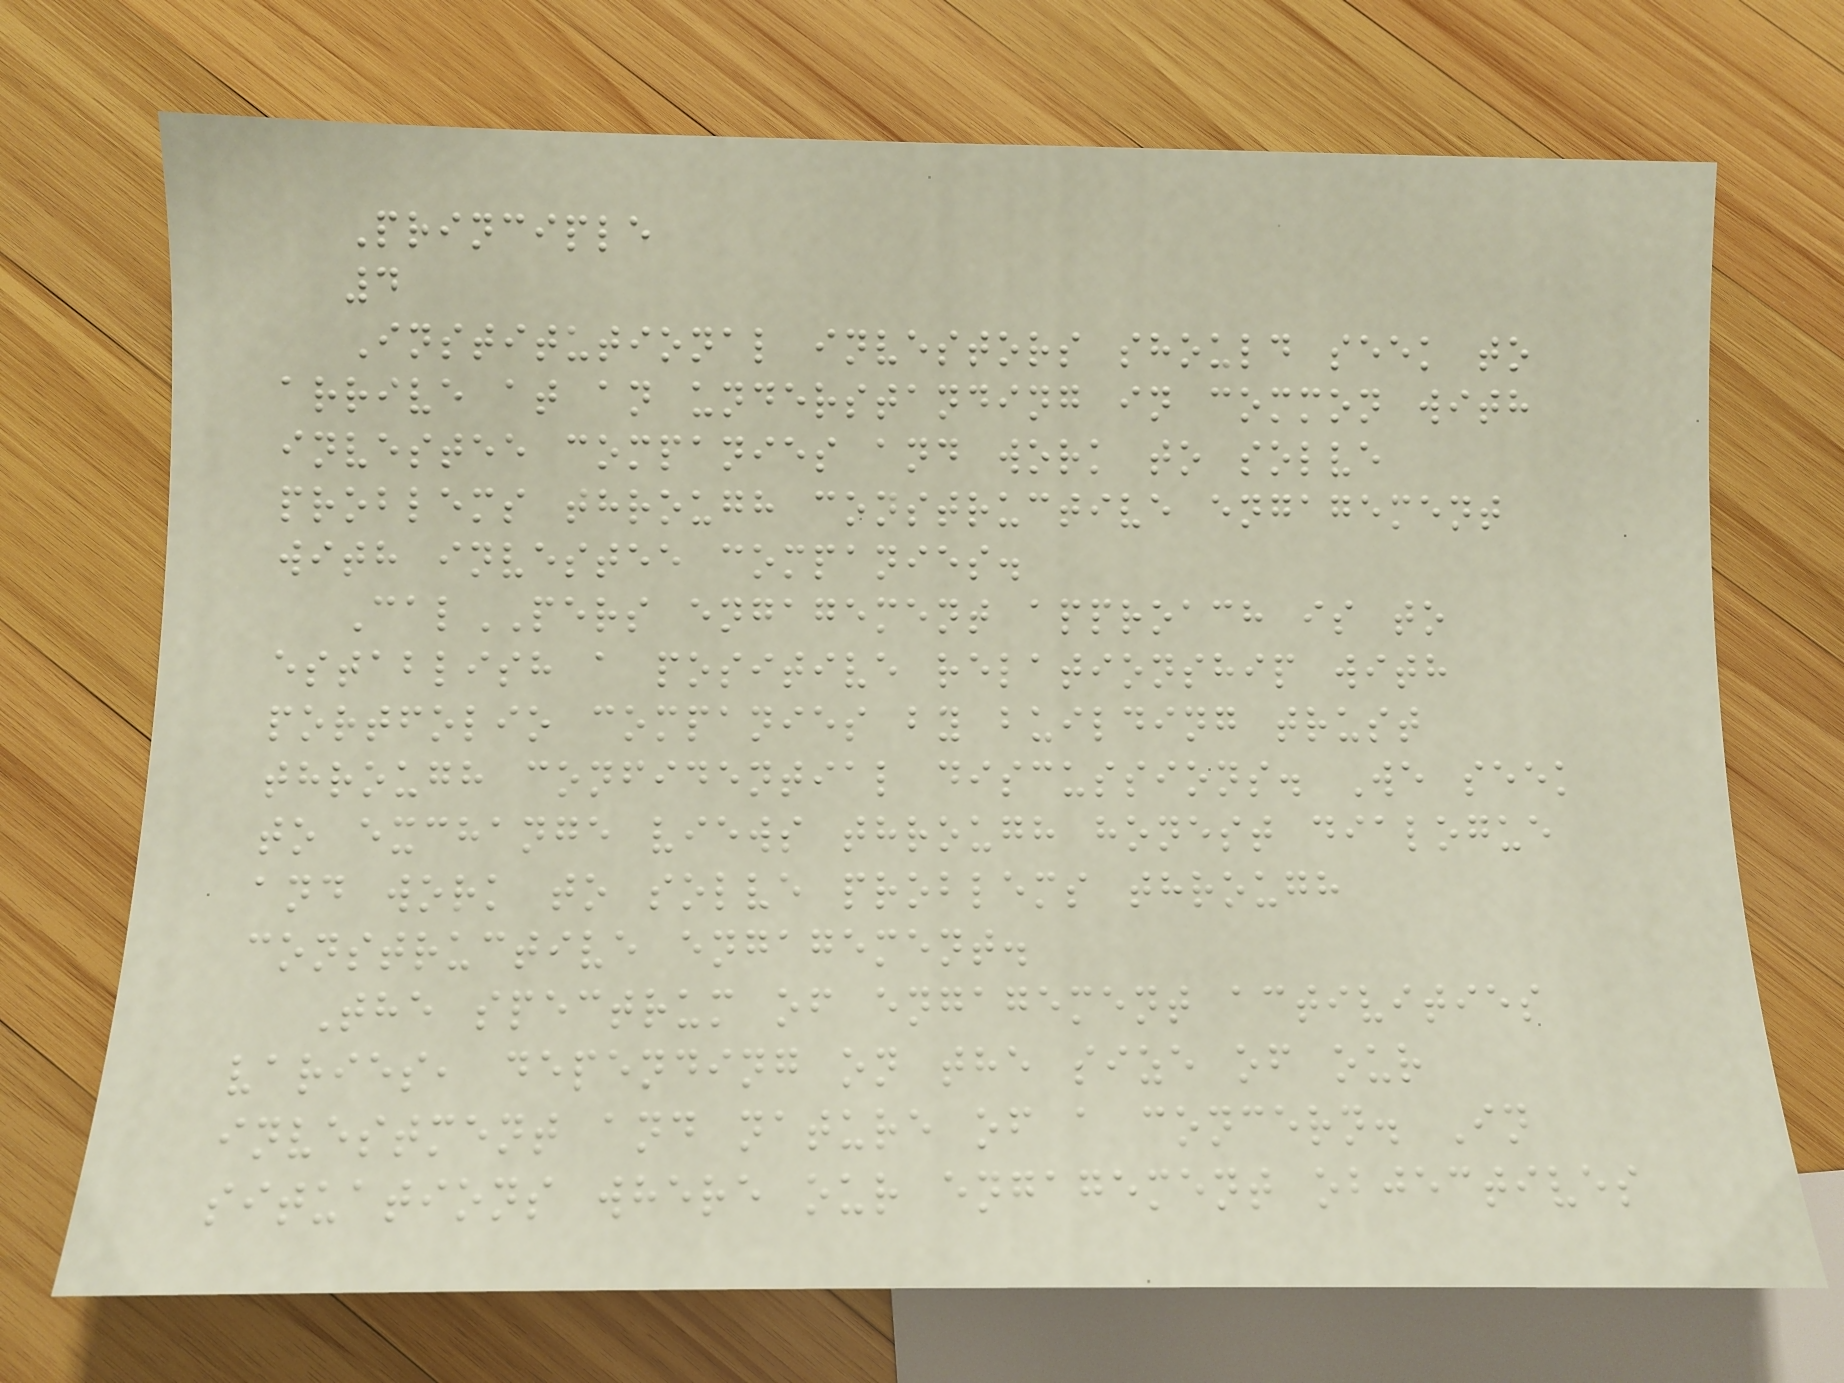Principle
4
Institutional investors should seek to
arrive at an understanding in common with
investee companies and work to solve
problems through constructive engagement
with investee companies.
CalPERS engagement approach is to
establish a positive relationship with
portfolio companies by building trust
through confidential discussions. We seek
to exchange views through honest dialogue
and work to solve problems through
constructive engagement.
The spectrum of engagement activities
varies, depending on the size of our
investment and nature of a concern. In
situations where our engagement objectives
